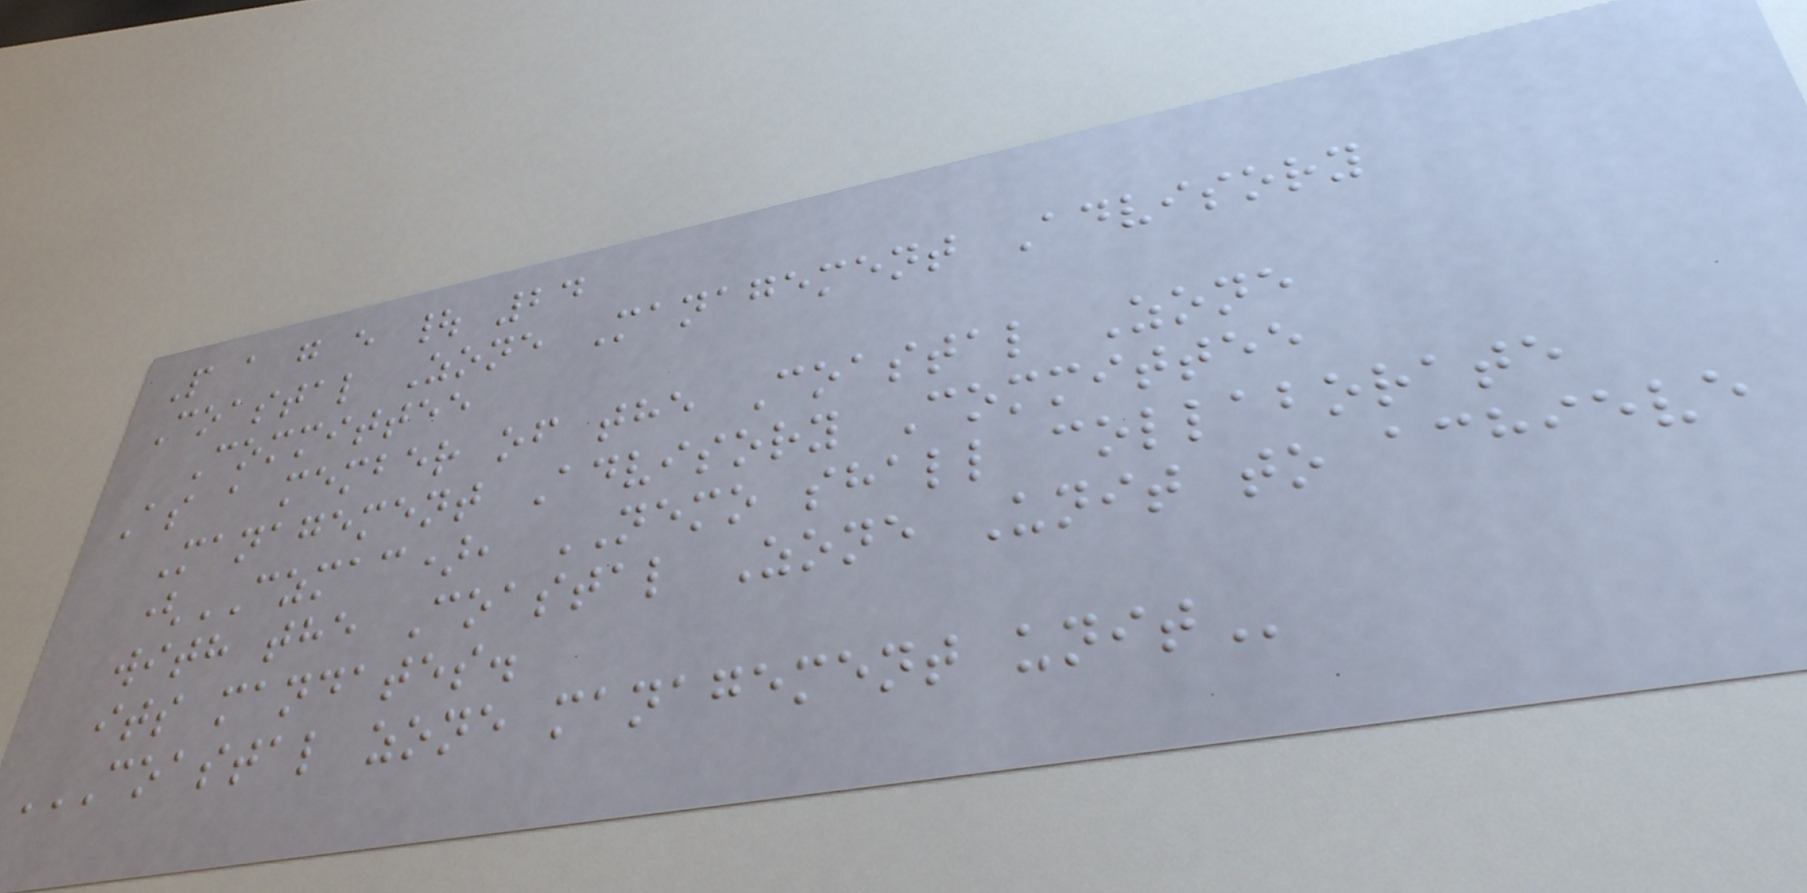P a g e | 24
Coastal Zone Management Advisory
Committee
As a member of the Coastal Zone
Management Advisory Committee
(CZMAC), NEMO shall collaborate
with the Coastal Zone Unit to achieve
its mandates.
COASTAL ZONE MANAGEMENT UNIT
